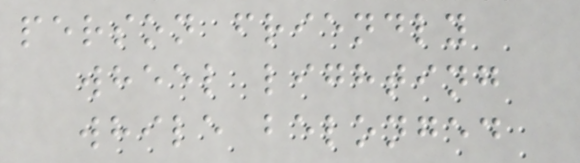person friendly
wheel lighting
while belonged
